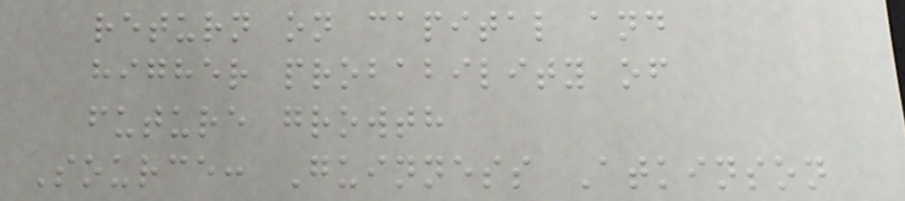return on capital and
higher probability of
future growth
Source: Guinness Atkinson
